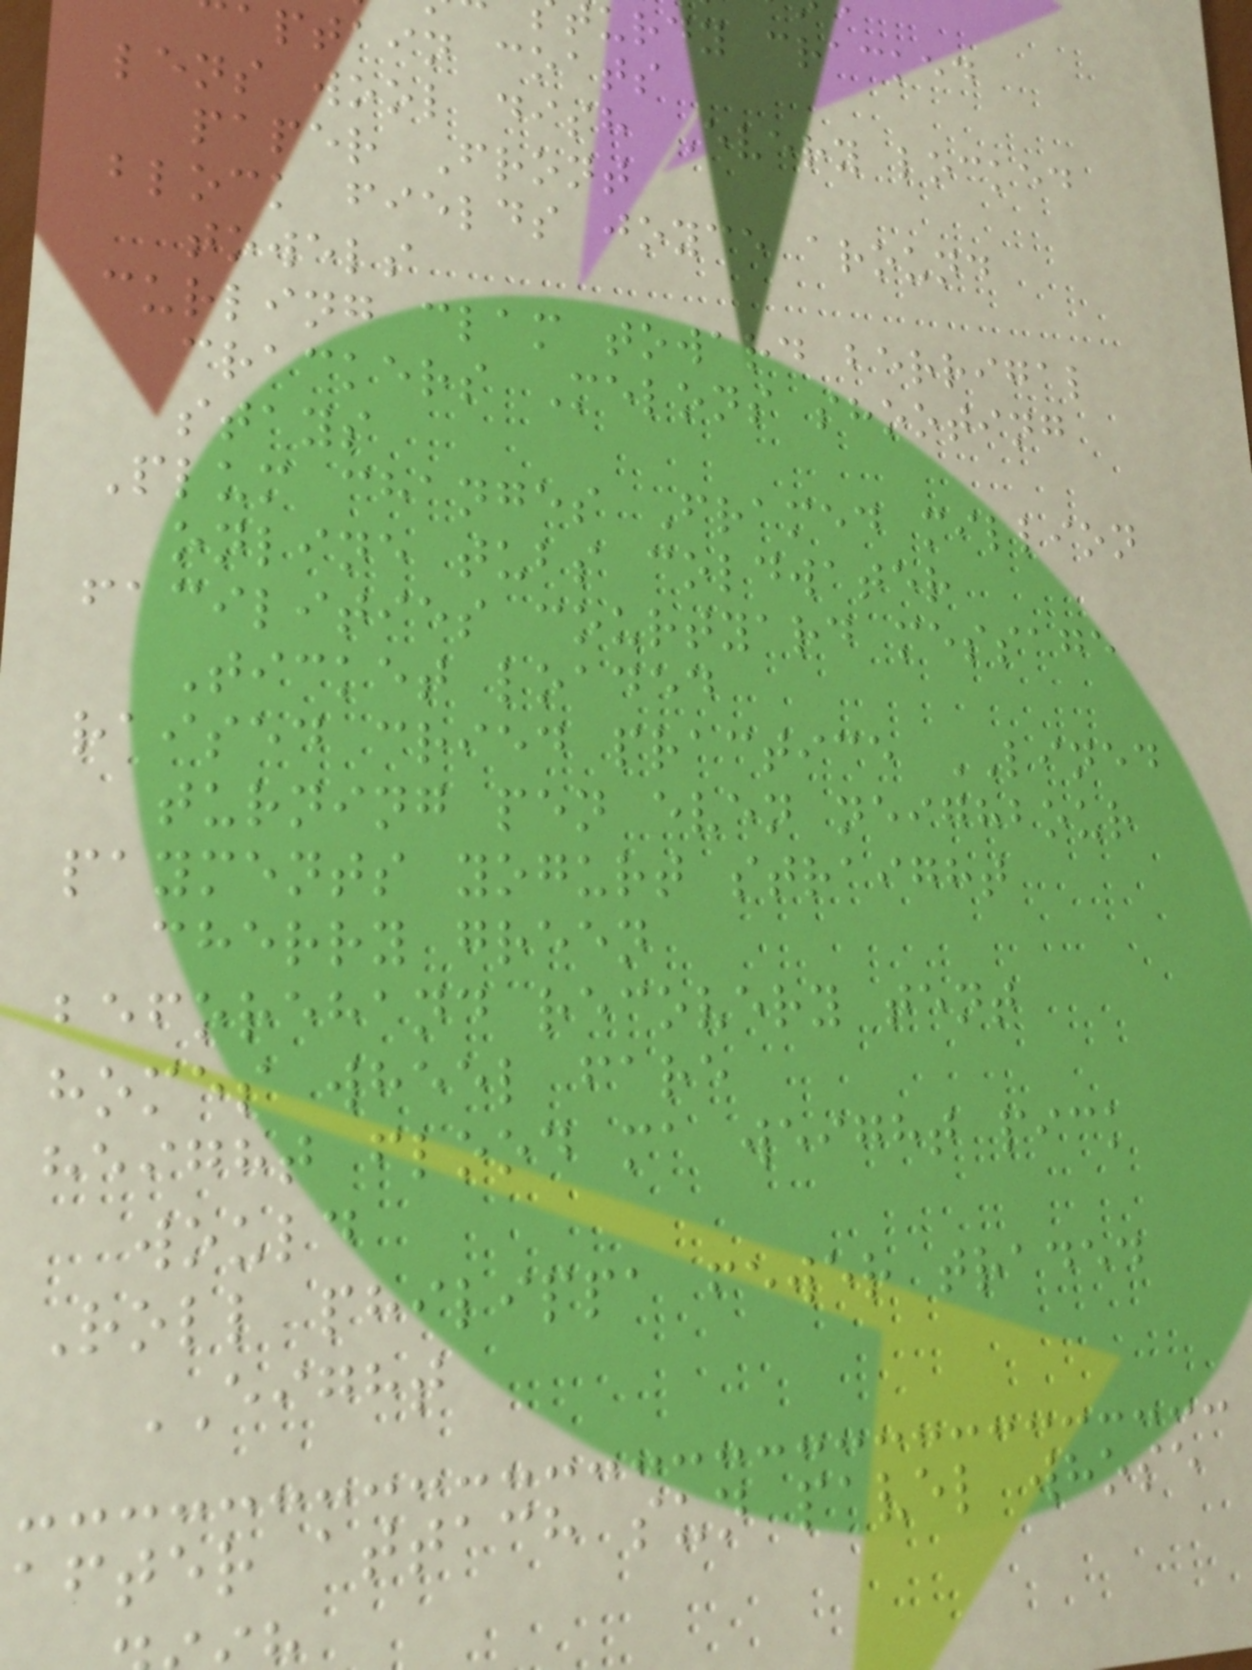urdy cracked
aptain coats
lens wool dish Every locked
paper Front
block fields joyce around
towels
curling clam toward berrigal
crackers Melons shooting
stays
Plum changes Framed million
online tubs coldwater
facilities courtyard message
Ticket loaded
raised cried practice LINED
turning pen even neighbour
payments yogurt straight
cherry green
beforehand recovery tent
homes wheel fare
height flood ma weight pick
would
Roll philippa fewer traded
EIGHT
after attach sun pavel whose
